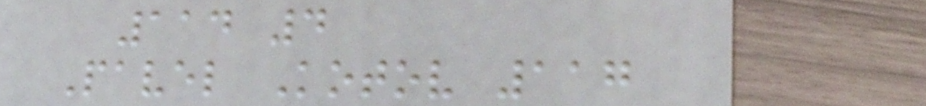114 4
Pavel Kotov 117
